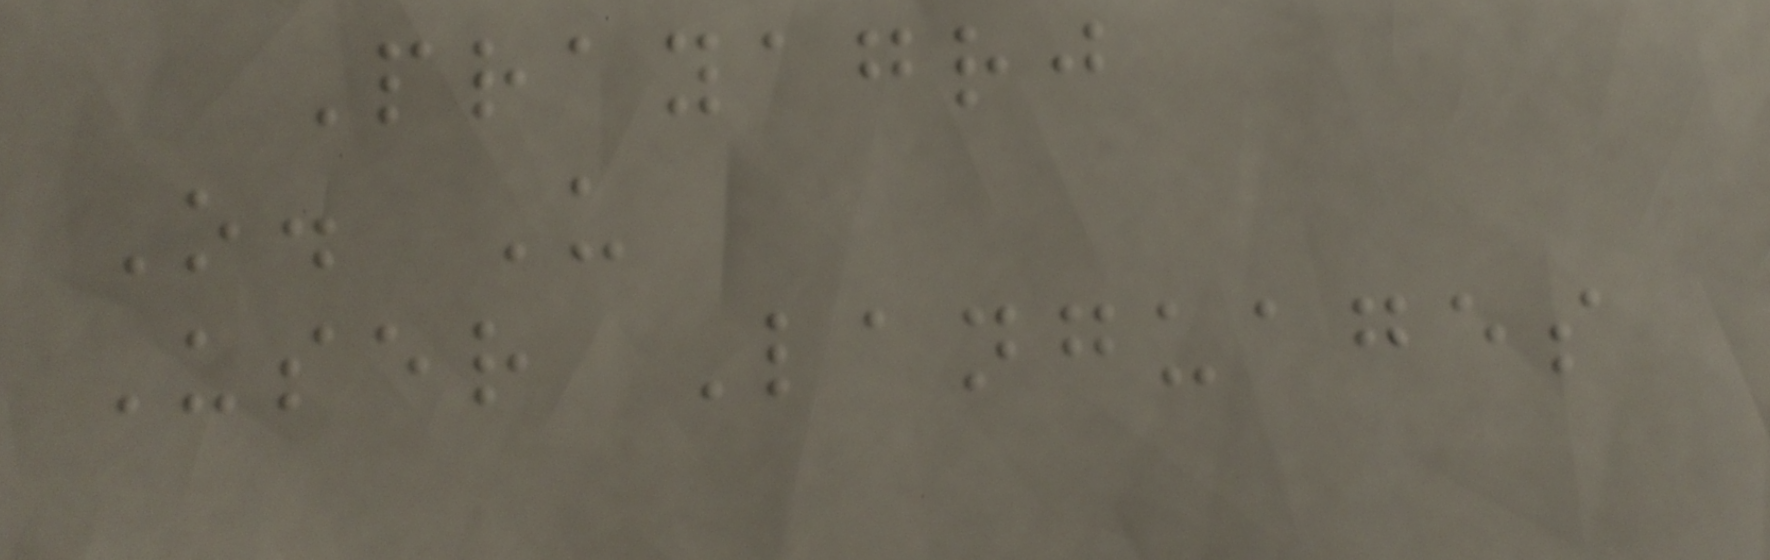Prayagrj
O. U
User Languages
